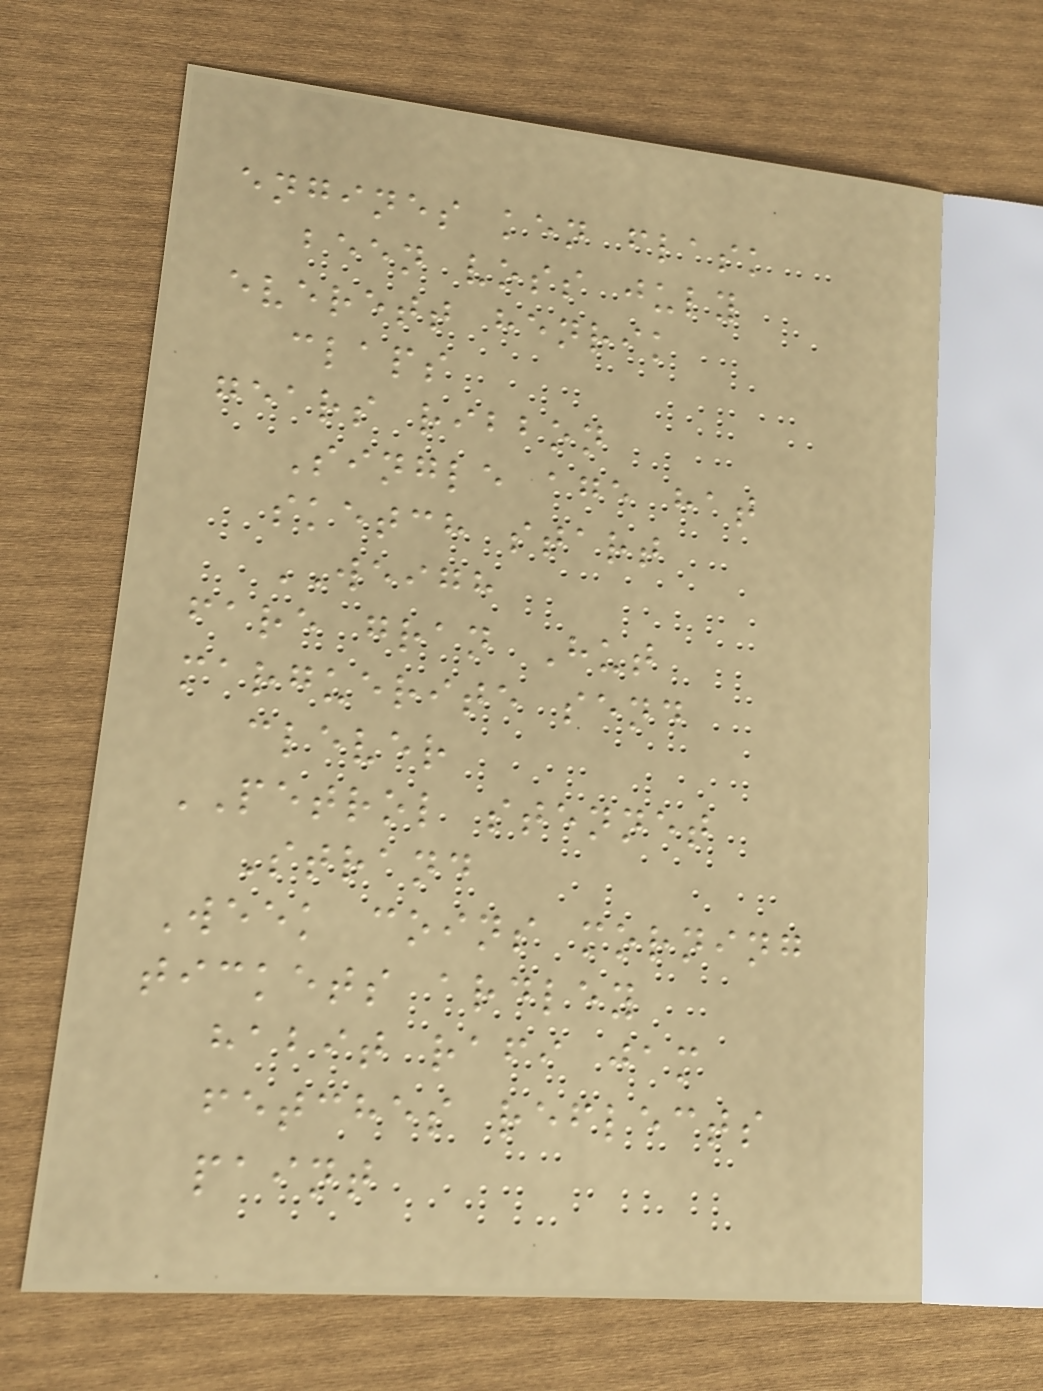engines ken flask
been voss july
everett henrik
claps
gears ribbon
Single age hat
sketch start
WEIGH
fare gran Hut
marguerite send
clever
PETROL stennet
Strand
Week coins morning
tickets ardley
habit rafi jam
fetches reflects
paint
